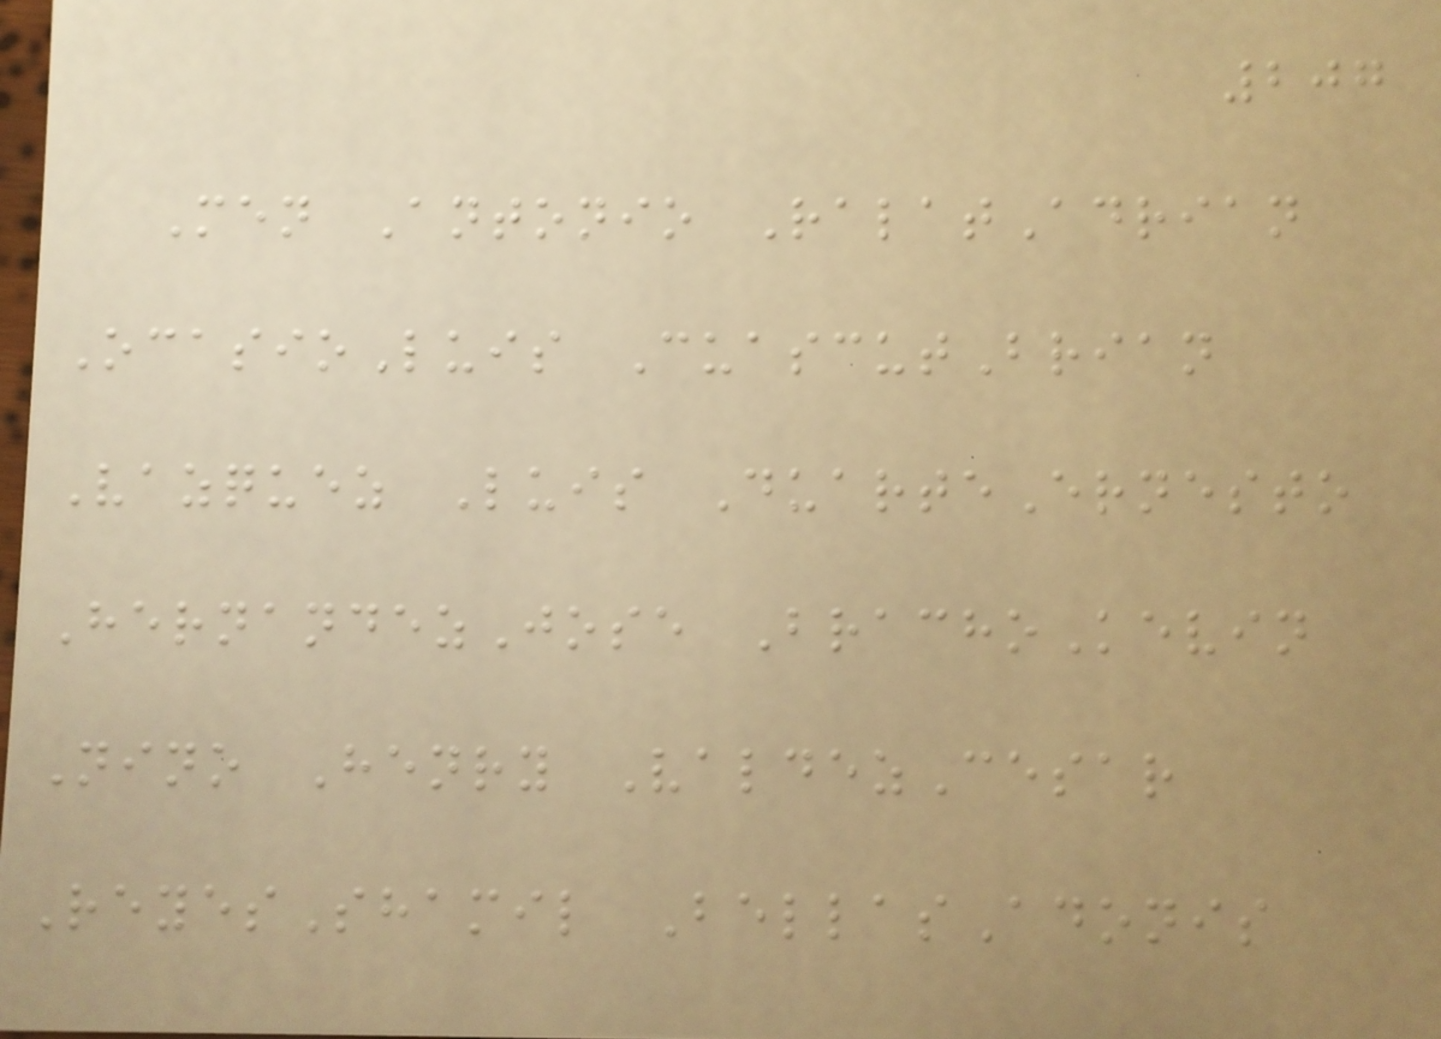207
Men Antonio RalatAdrian
OcasioLuis CuascutBrian
Vazquez Luis DuarteErnesto
HernandezJose BrachoKevin
Nino Henry ValdezCesar
ReyesShamil BellasAdonis
